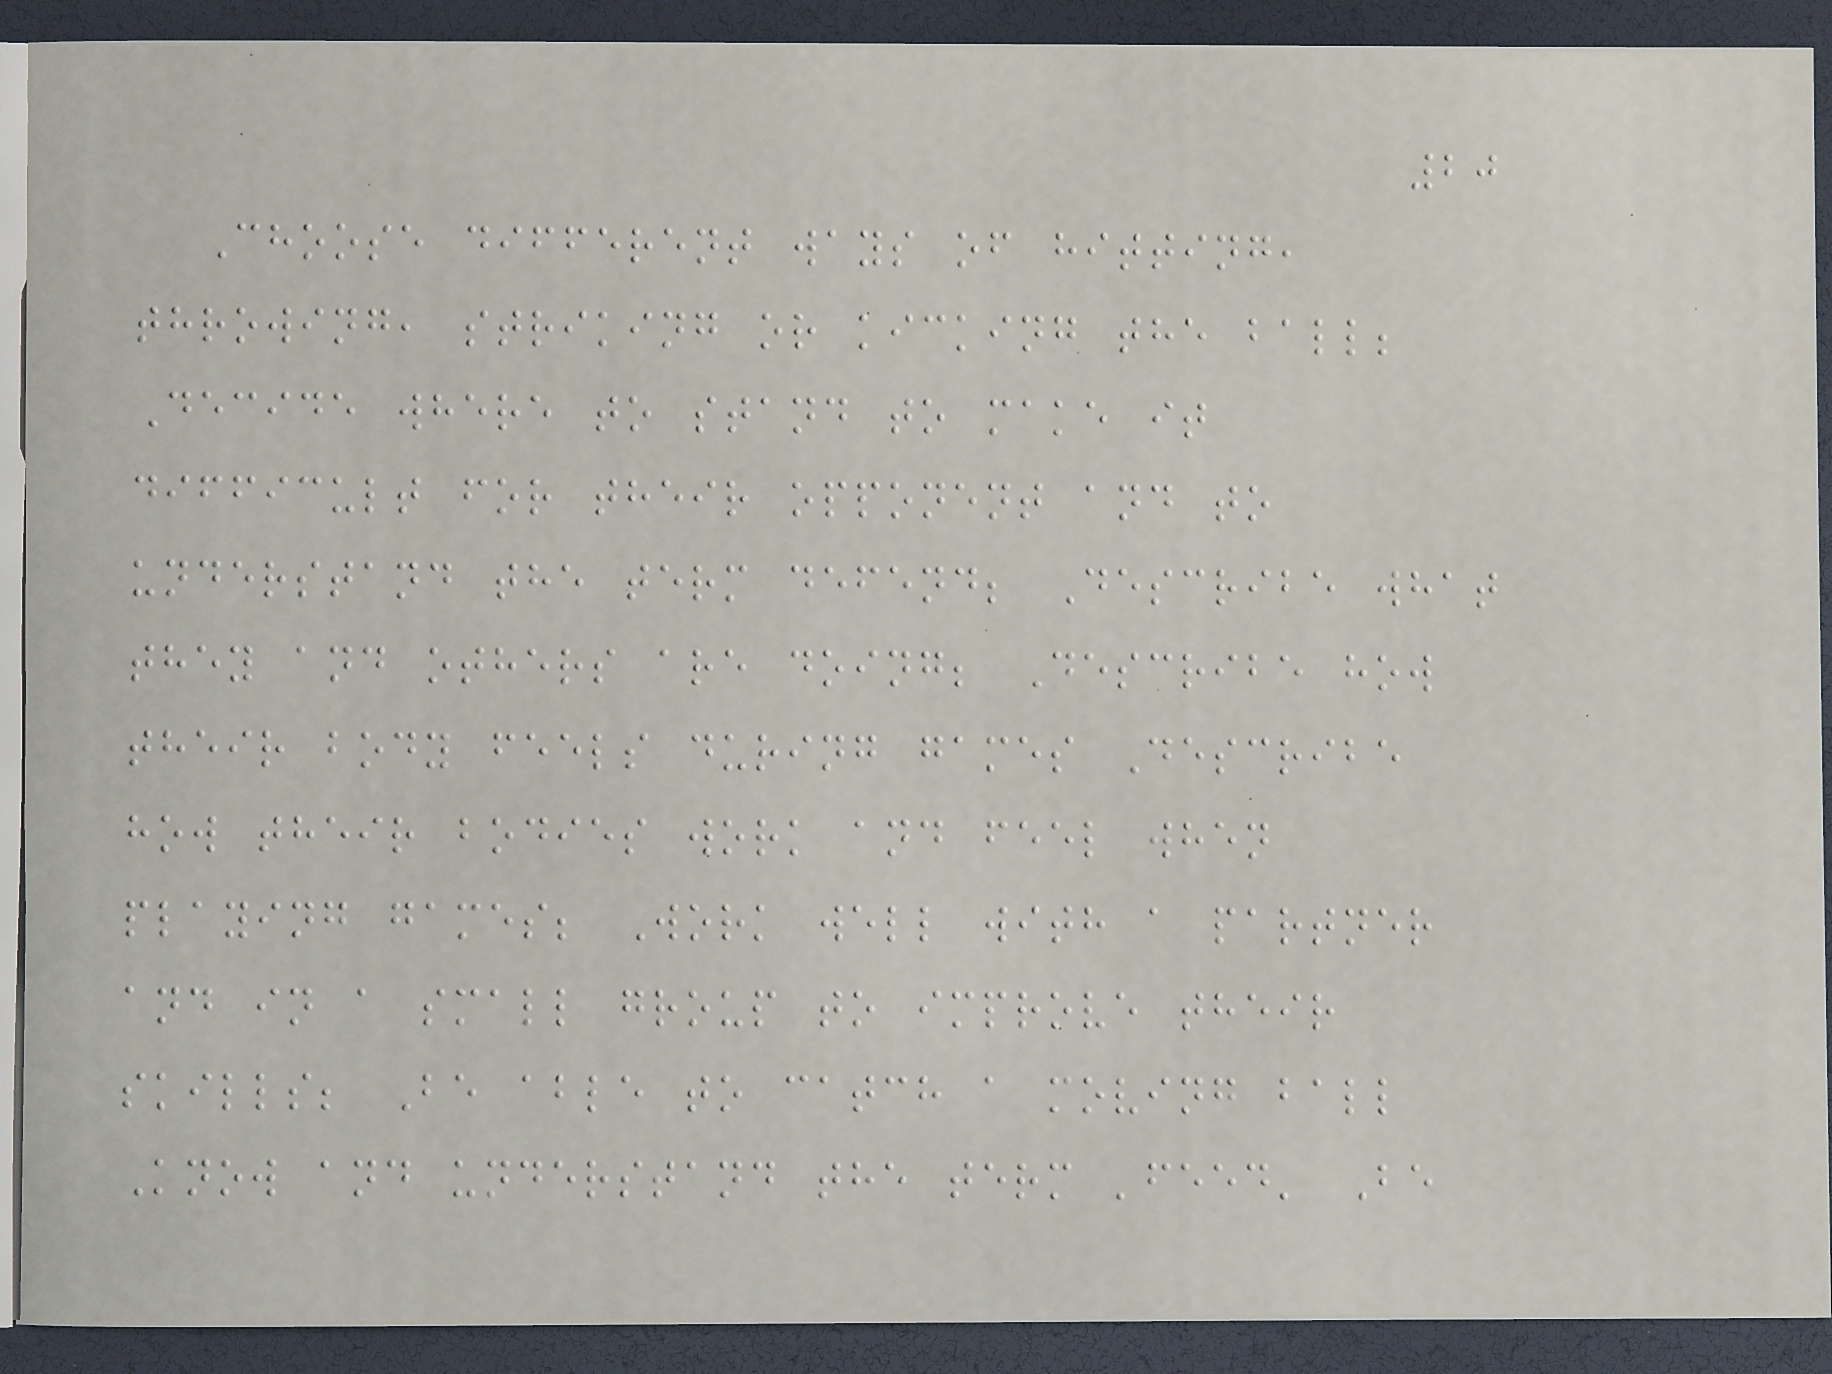20
Choose different ways of hitting,
throwing, striking or kicking the ball;
Decide where to stand to make it
difficult for their opponent and to
understand the term defend; Describe what
they and others are doing; Describe how
their body feels during games Describe
how their bodies work and feel when
playing games; Work well with a partner
and in a small group to improve their
skills; Be able to catch a moving ball
Know and understand the term 'feed' Be
